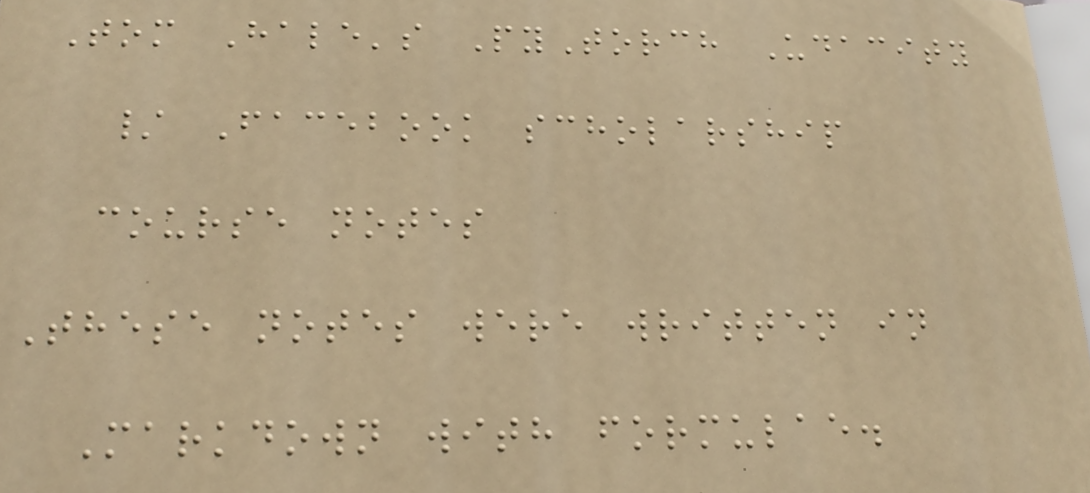Tom Hale's PyTorch Udacity
/ Facebook scholarship
course notes
These notes were written in
Markdown with formulae.
